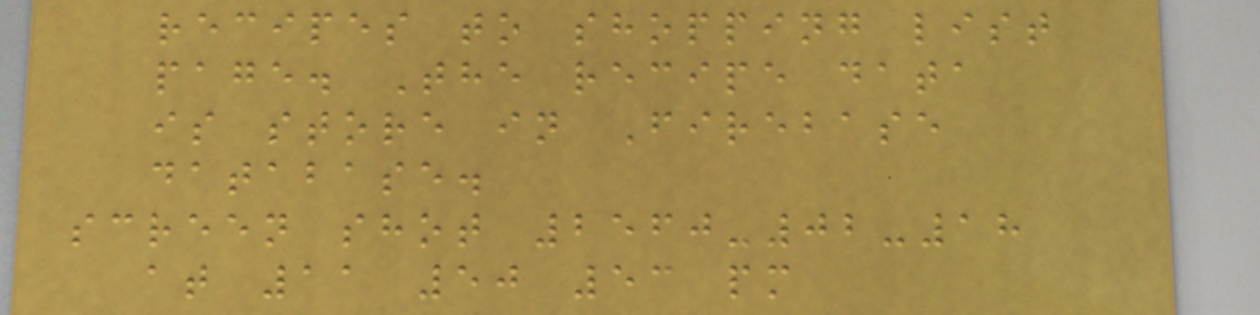recipes to shopping list
page. The recipe data
is store in Firebase
database.
screen shot 2560-02-18
at 11 50 53 pm
